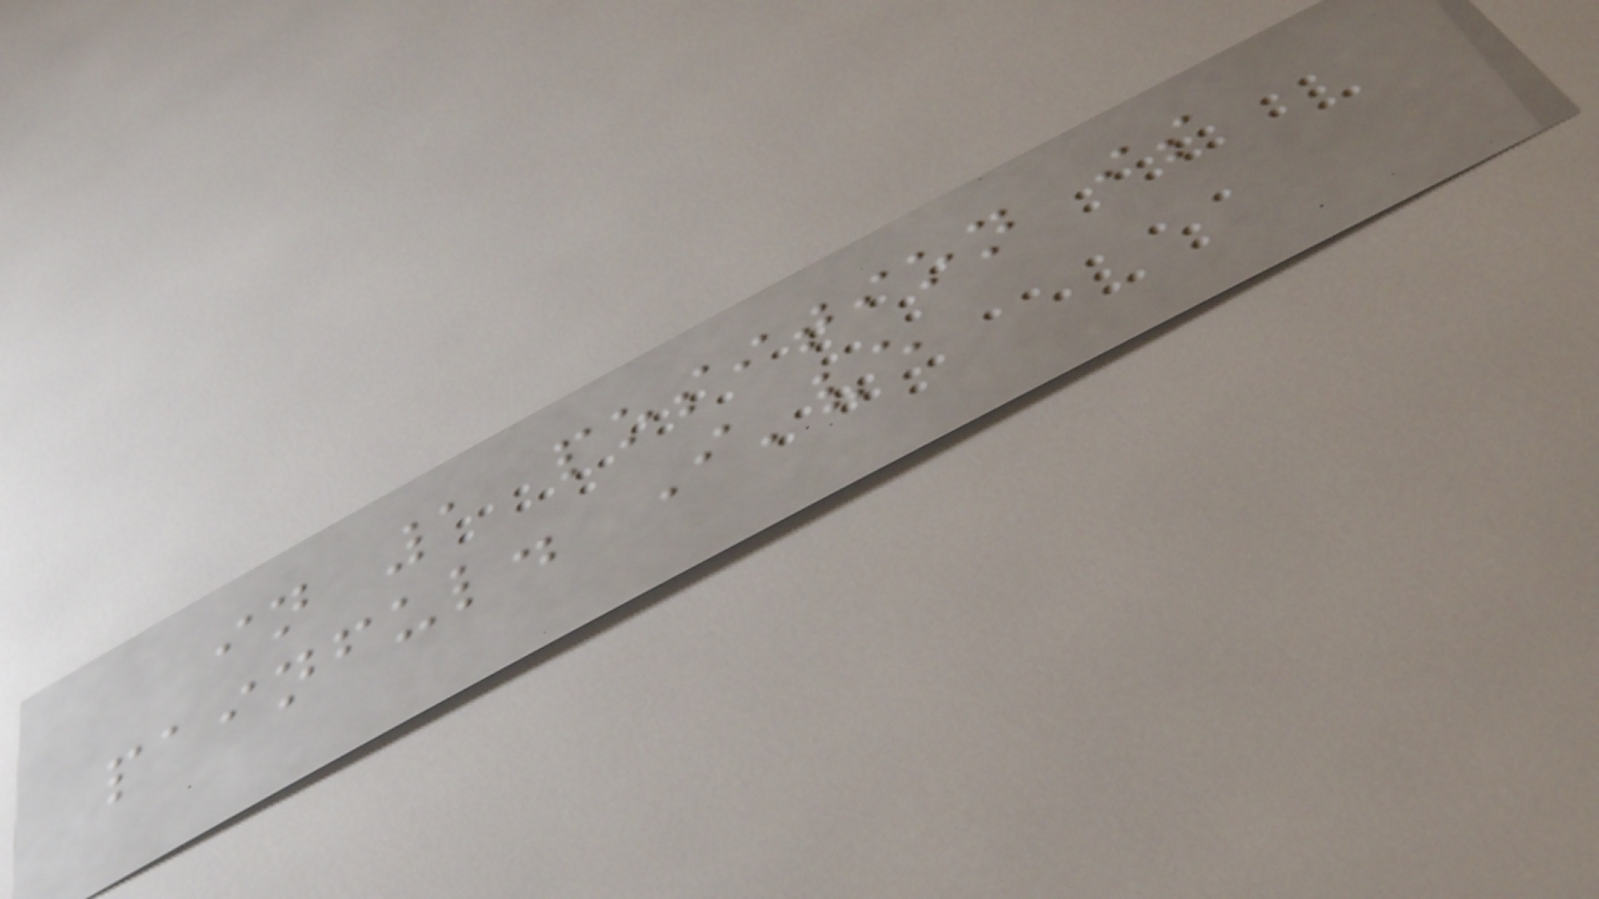in 1 position is
painful. I've
